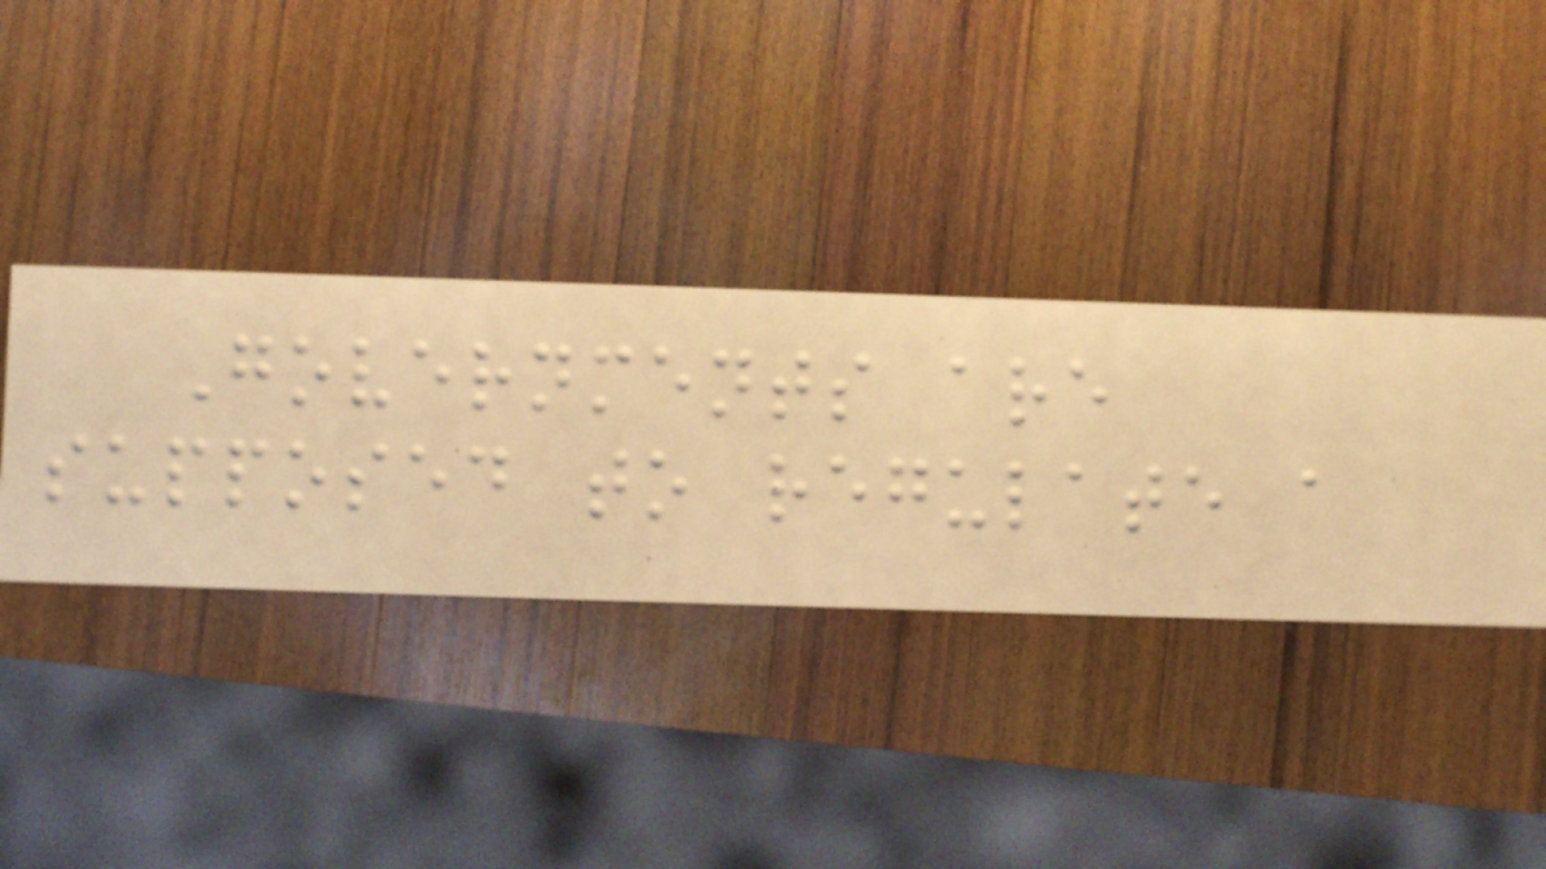Governments are
supposed to regulate a
